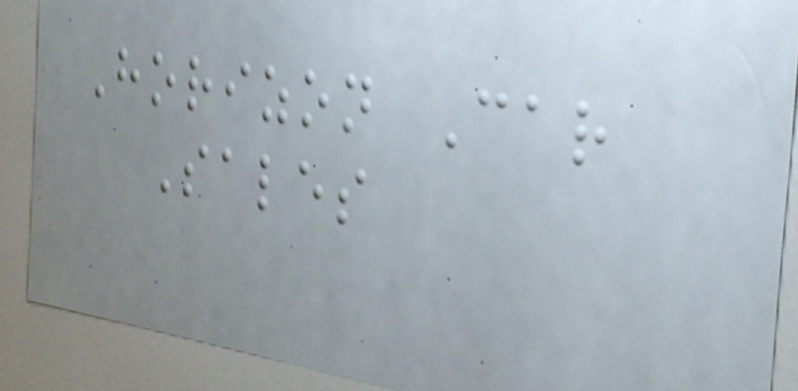Horizon Car
Sales
